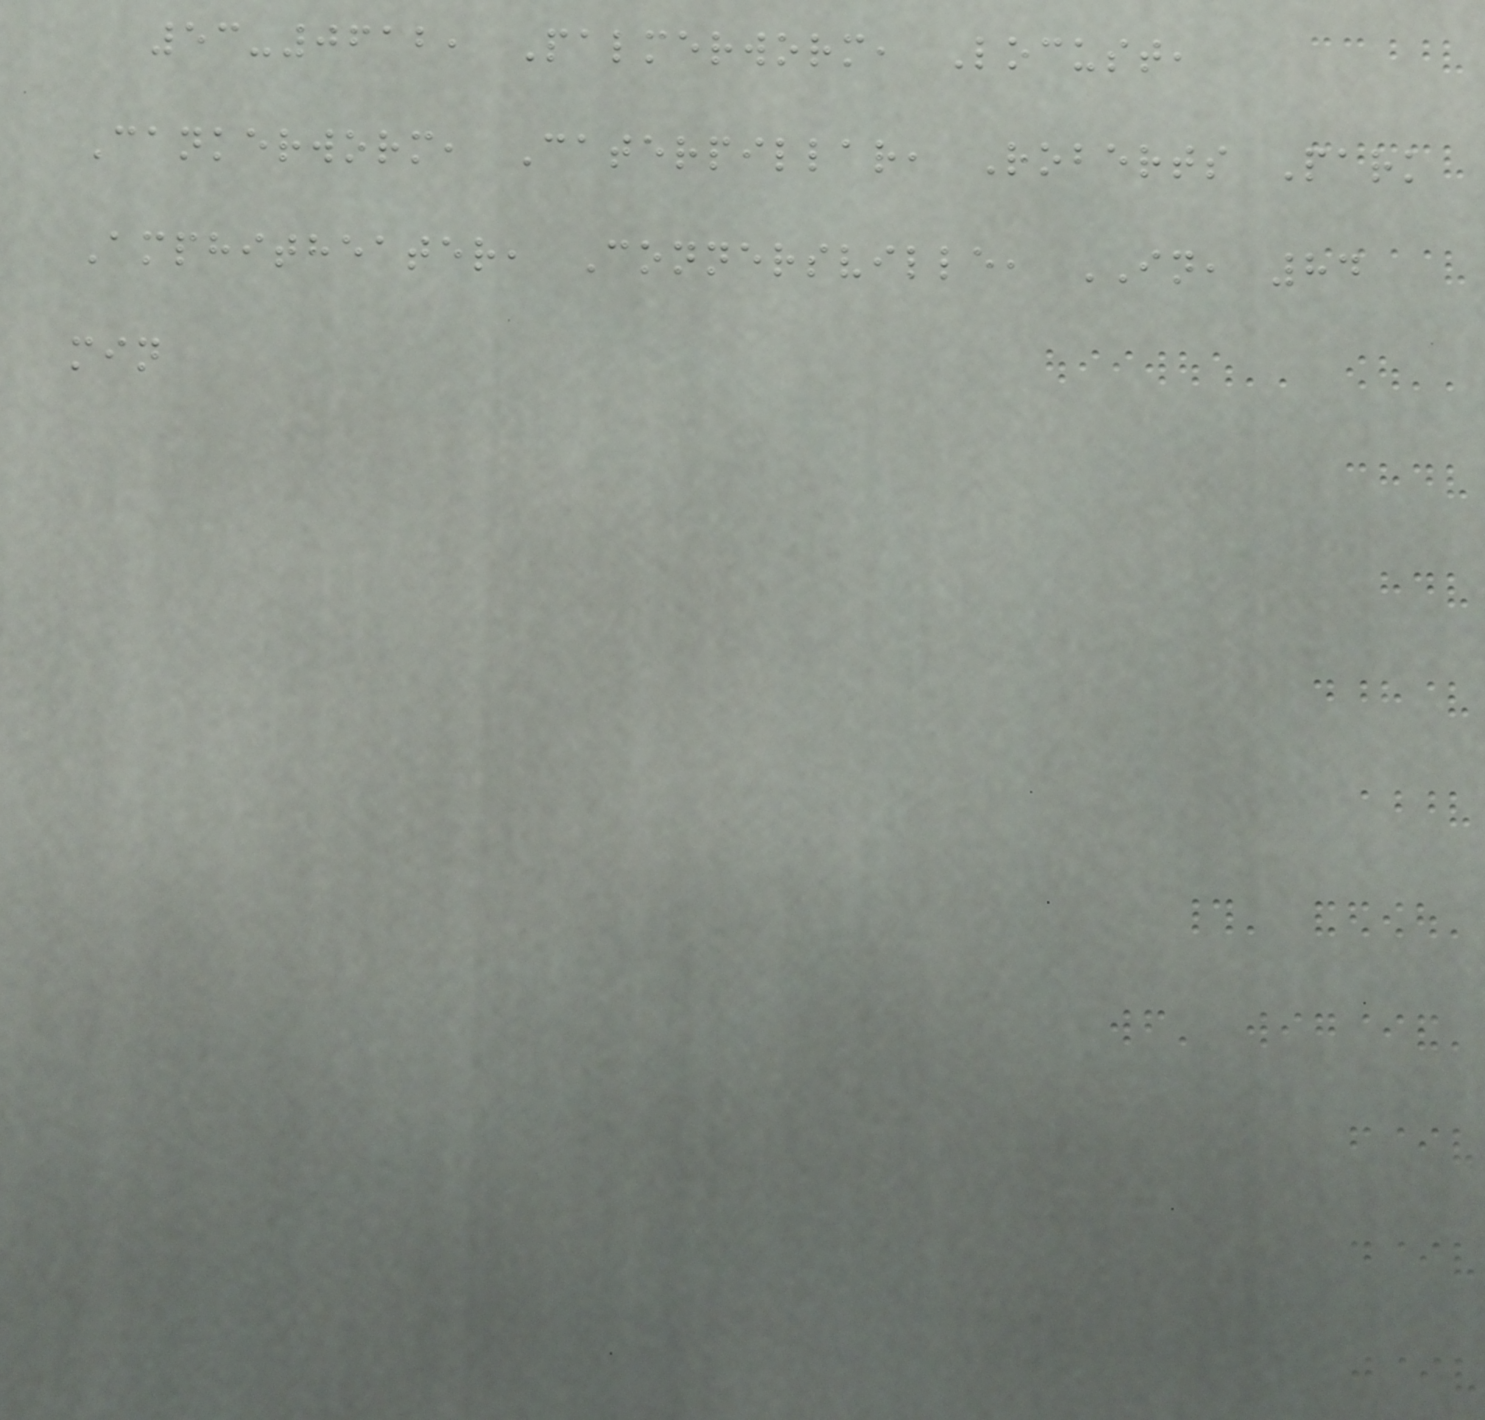53-0612, Palmerworm, Locust,
Cankerworm, Caterpillar, Roberts Park
Amphitheater, Connersville, IN, 84
min
